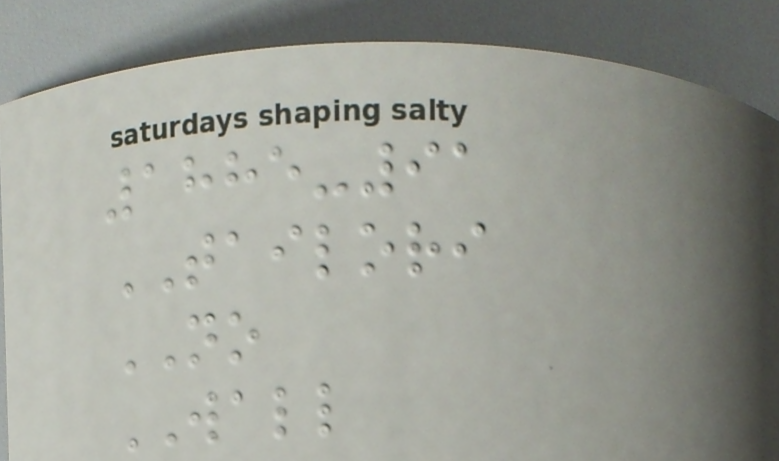1885-91
TAILORI
NO
WALL
